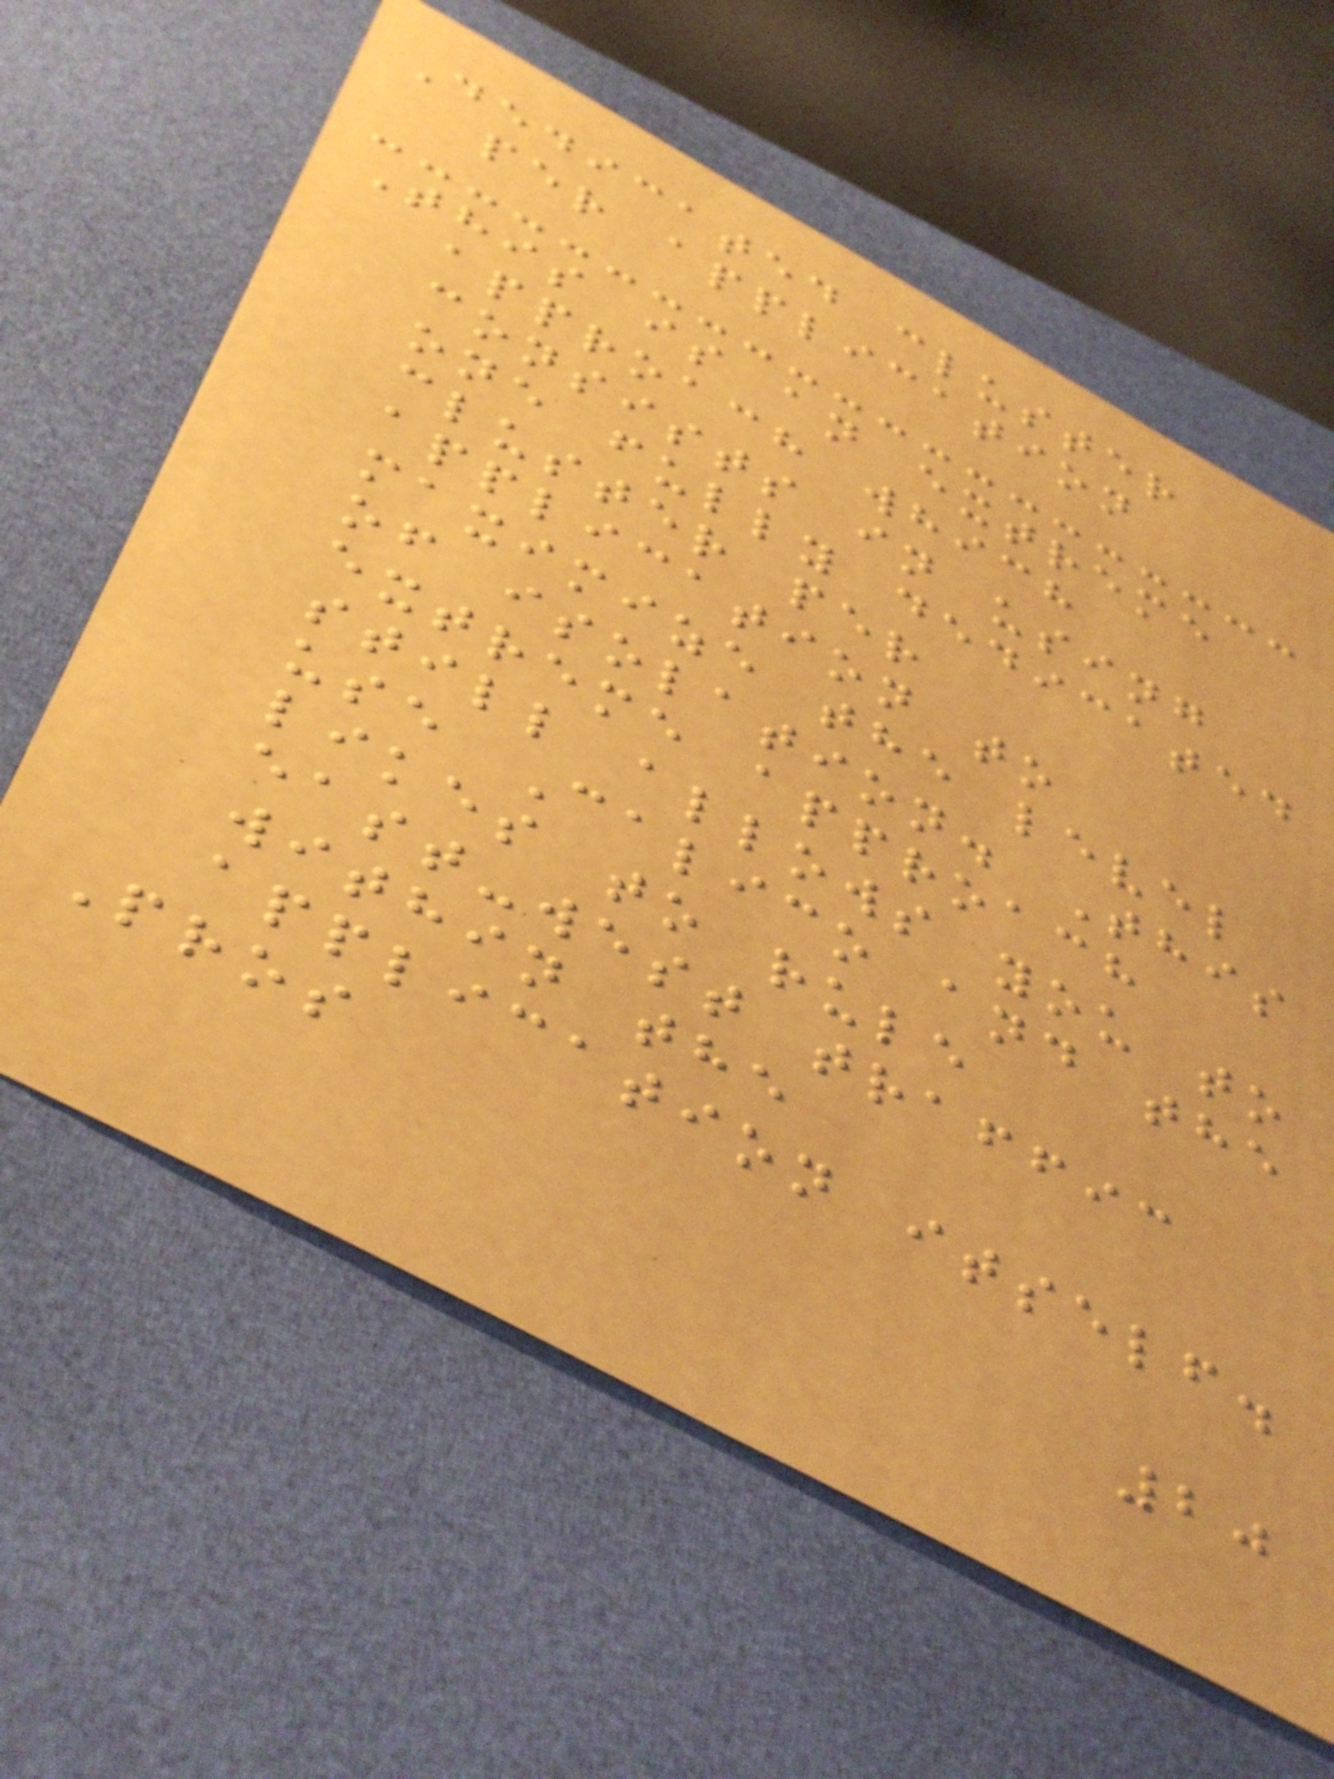Dedicated cluster
per application
This is an extreme
approach which
consists in using
one fully dedicated
cluster per
application to
maximize the level
of isolation. This
extreme approach
still allows you to
use Calico and the
likes to rule
east-west traffic
within the
application itself.
Pros
20
